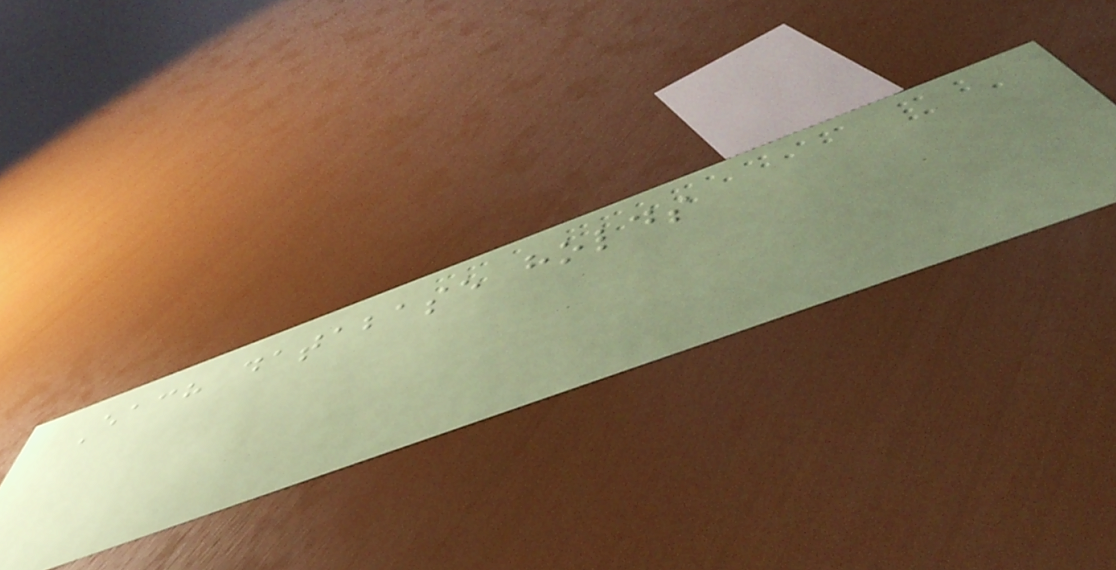Each database holds
